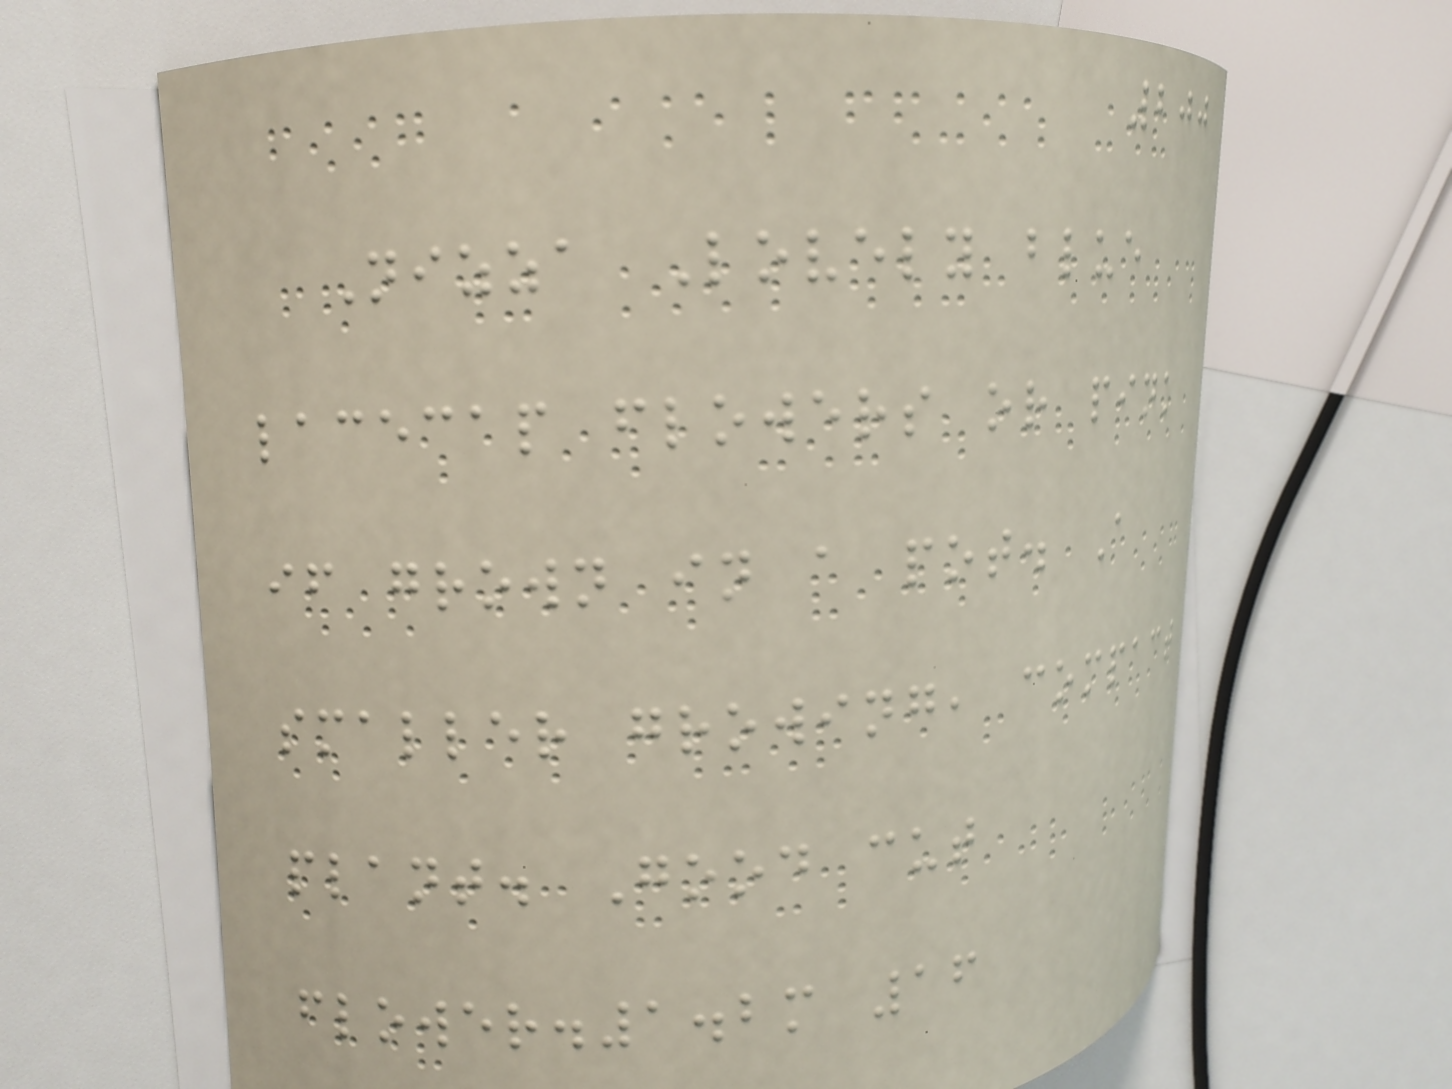200
Nizza Lovely blue
lacecap flowers or pink
if grown in a pot. A
smaller growing, compact
plant. Good cut
flower.1.2m 16
